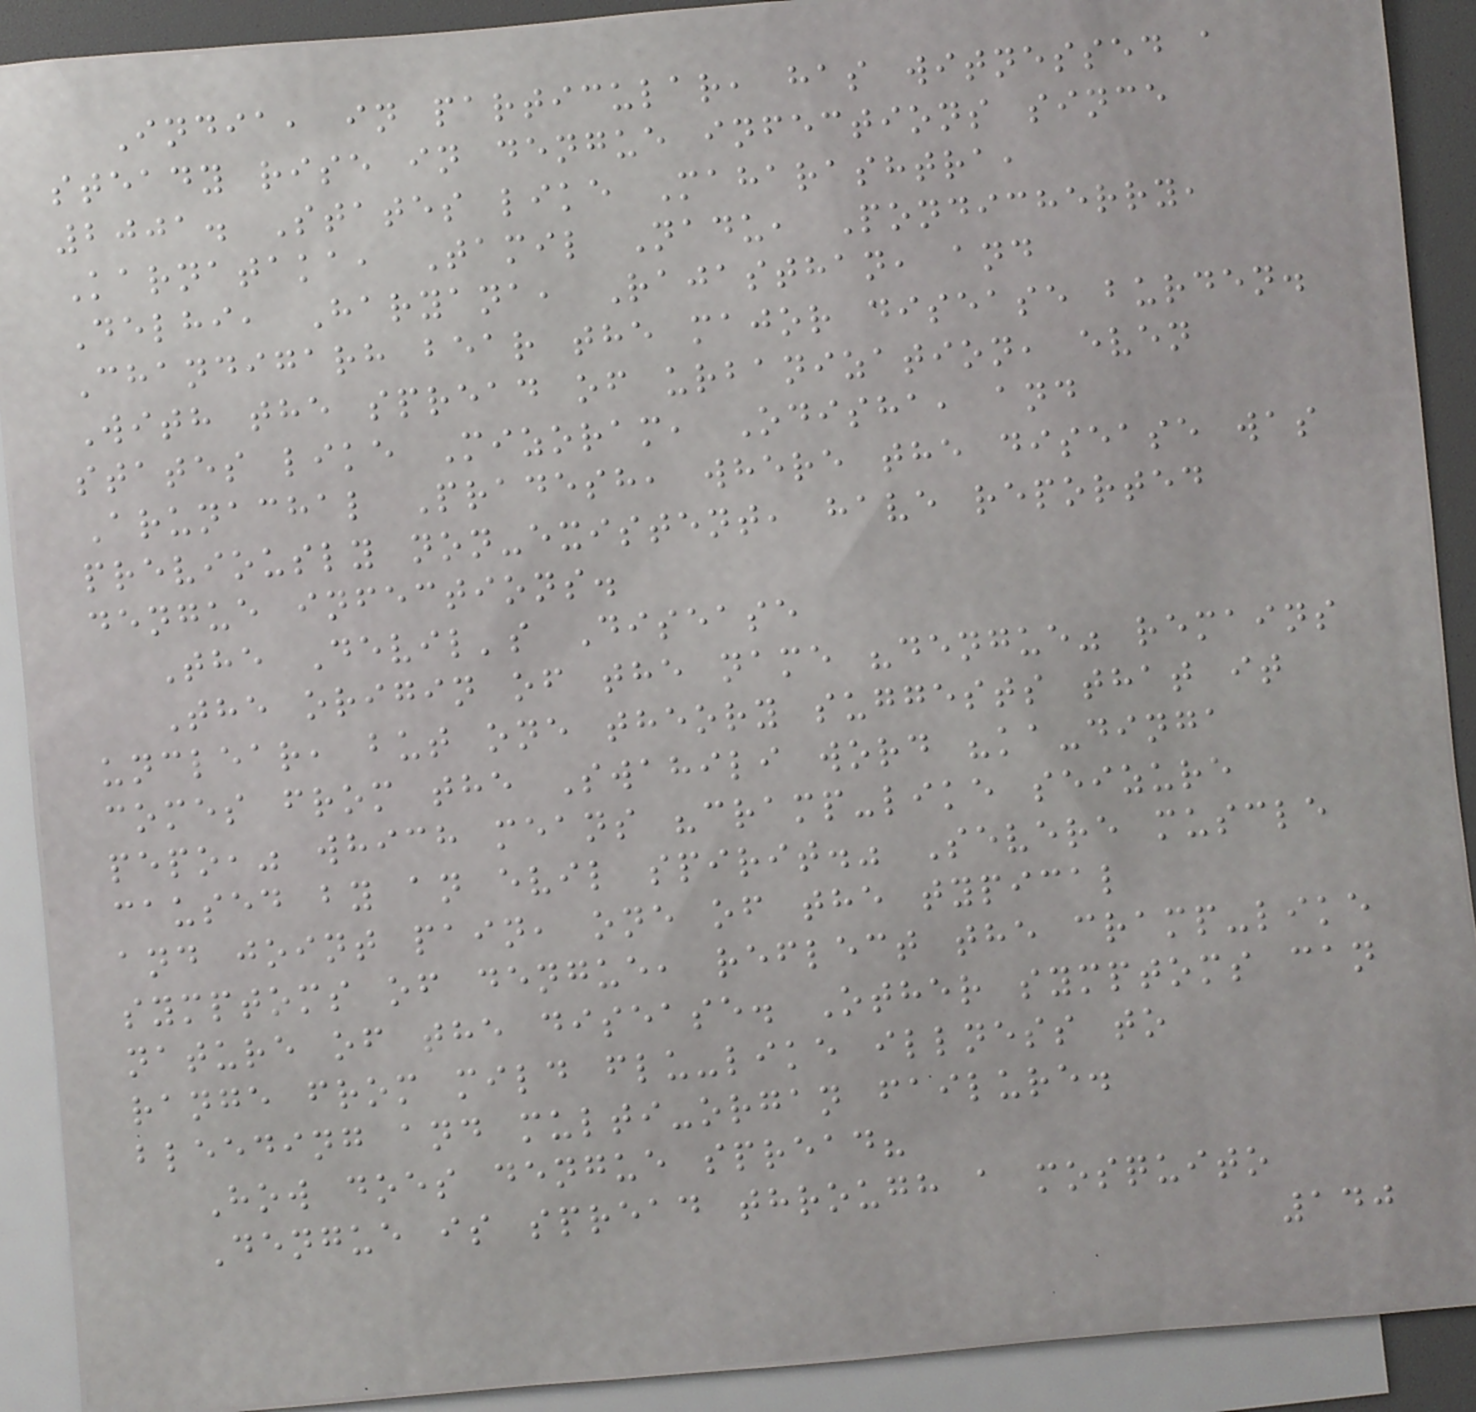India, in particular, has witnessed a
steady rise in dengue infections since
2001. States like Maharashtra,
Karnataka, Tamil Nadu, Pondicherry,
Delhi, Haryana, Rajasthan, and
Chandigarh bear the major disease burden.
With the spread of urbanization, even
states like Mizoram, Odisha, and
Arunachal Pradesh, where the disease was
previously non-existent, have reported
dengue infections.
The Devil's Disease
The origin of the name "dengue" remains
unclear, but one theory suggests that it
comes from the Swahili word "ka-dinga
pepo," which means "cramp-like seizure
caused by an evil spirit." Severe muscle
and joint pain, one of the typical
symptoms of dengue, reflect the cramp-like
nature of the disease. Other symptoms can
range from mild flu-like illness to
bleeding and multi-organ failure.
How does dengue spread?
Dengue is spread through a mosquito
140
